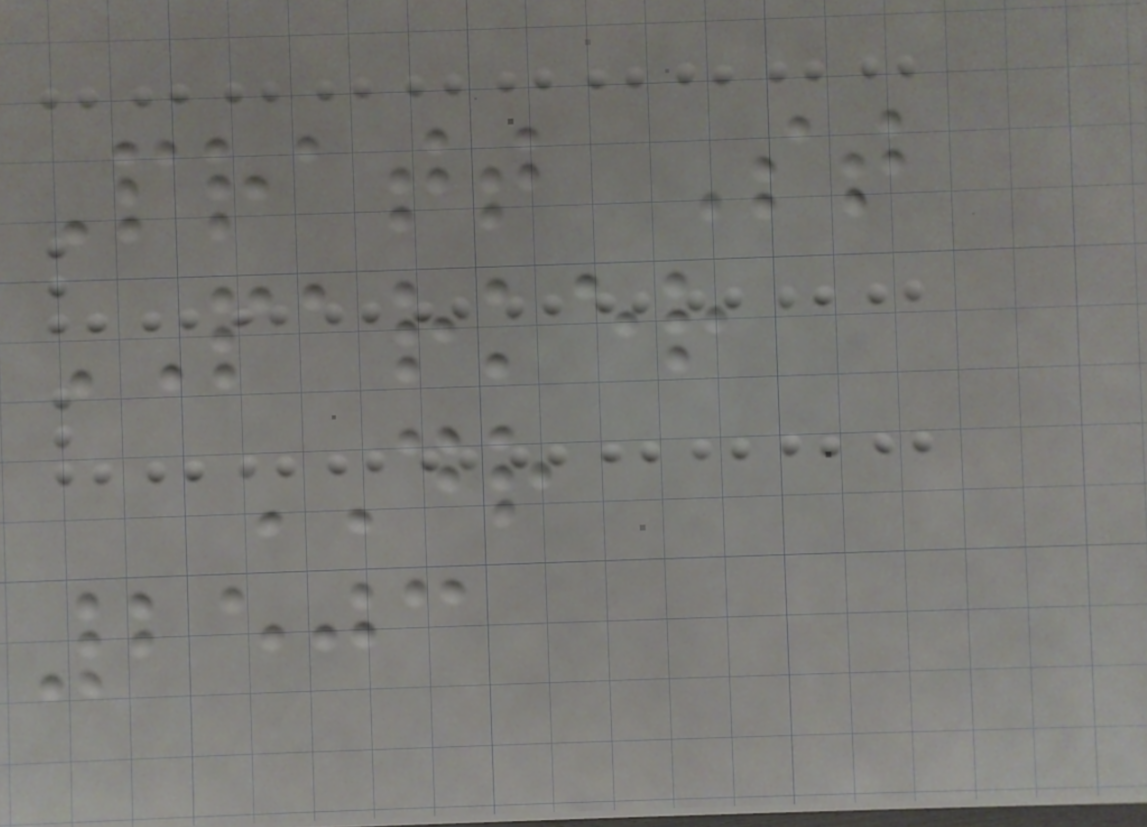Pratt St
PARKER
DR
2503
